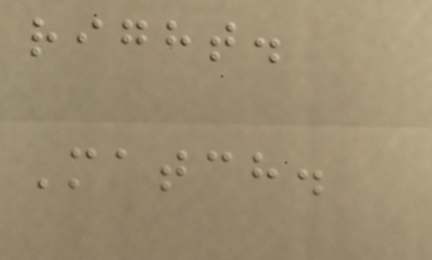right.
Match.
